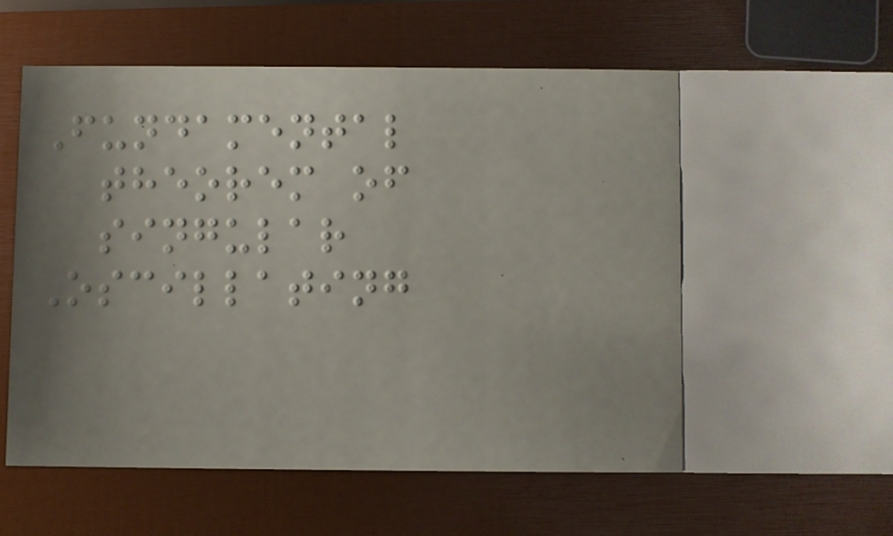Fundamental
theorem of
singular
Oscillating
